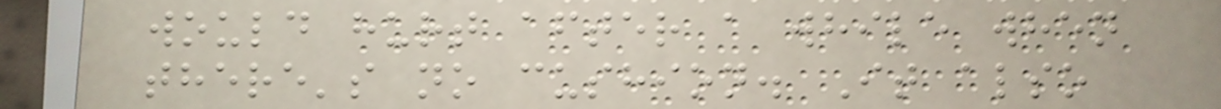would hurt after a while when
there's no cushion. It also
